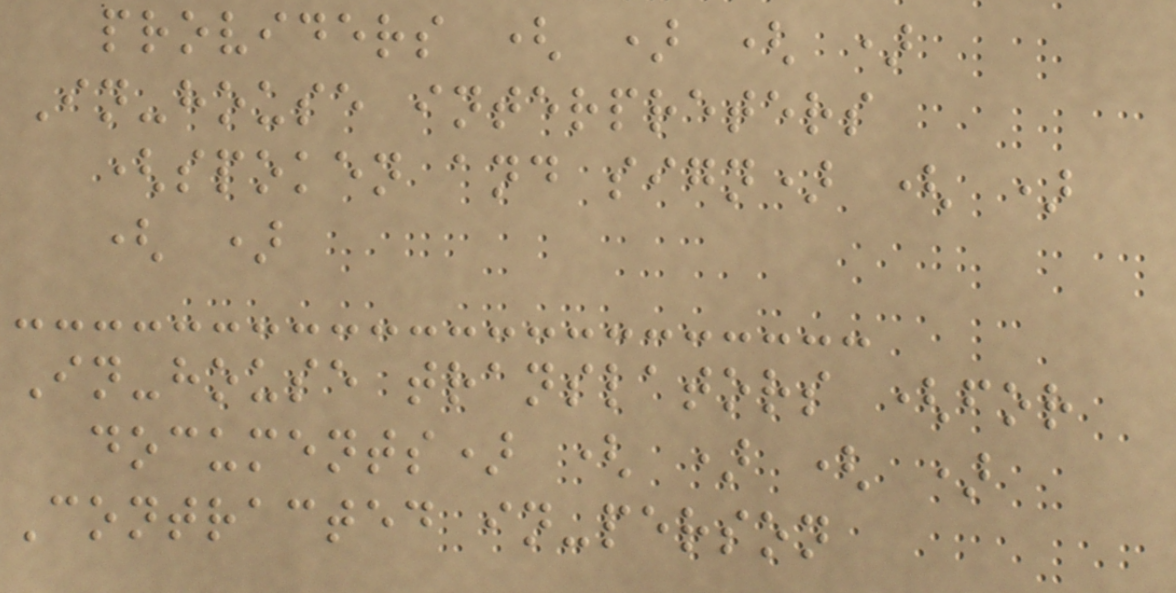providers ( ) ( )
In-house interpreters
(spoken and sign) ( )
( )
In-house translators (for
documents) ( ) ( )
Contracted in-person
